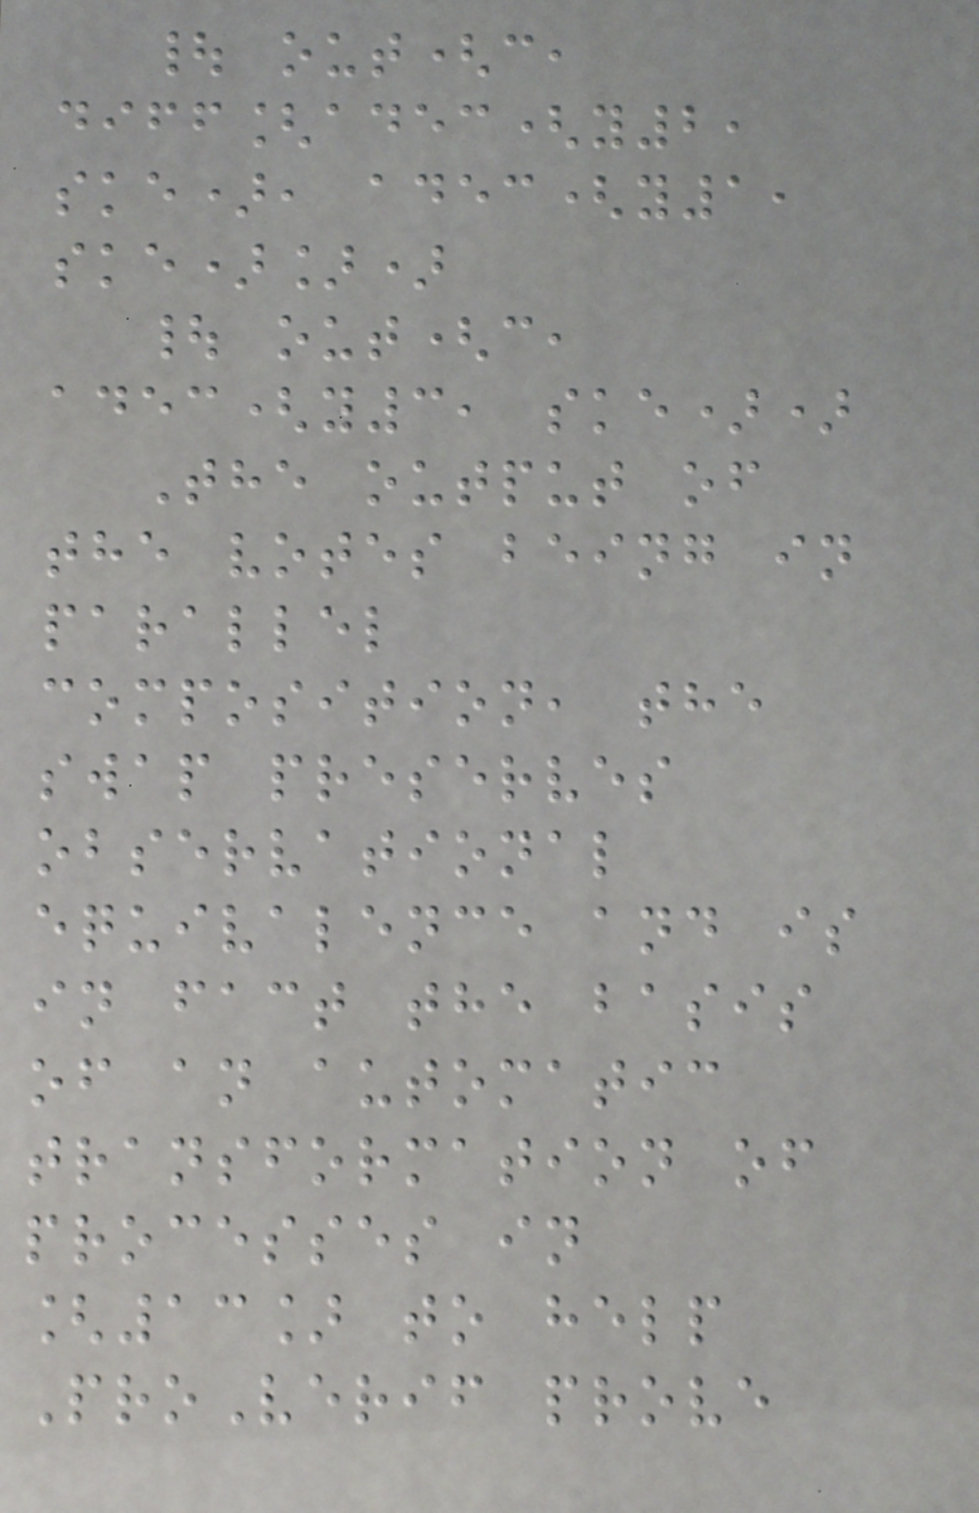| out(c,
diff[adec(y2,
ske), adec(y1,
ske)])
| out(c,
adec(y3, ske))
The output of
the votes being in
parallel
composition, the
swap preserves
observational
equivalence and is
in fact the basis
of an automatic
transformation of
processes in
[13] to help
ProVerif prove
